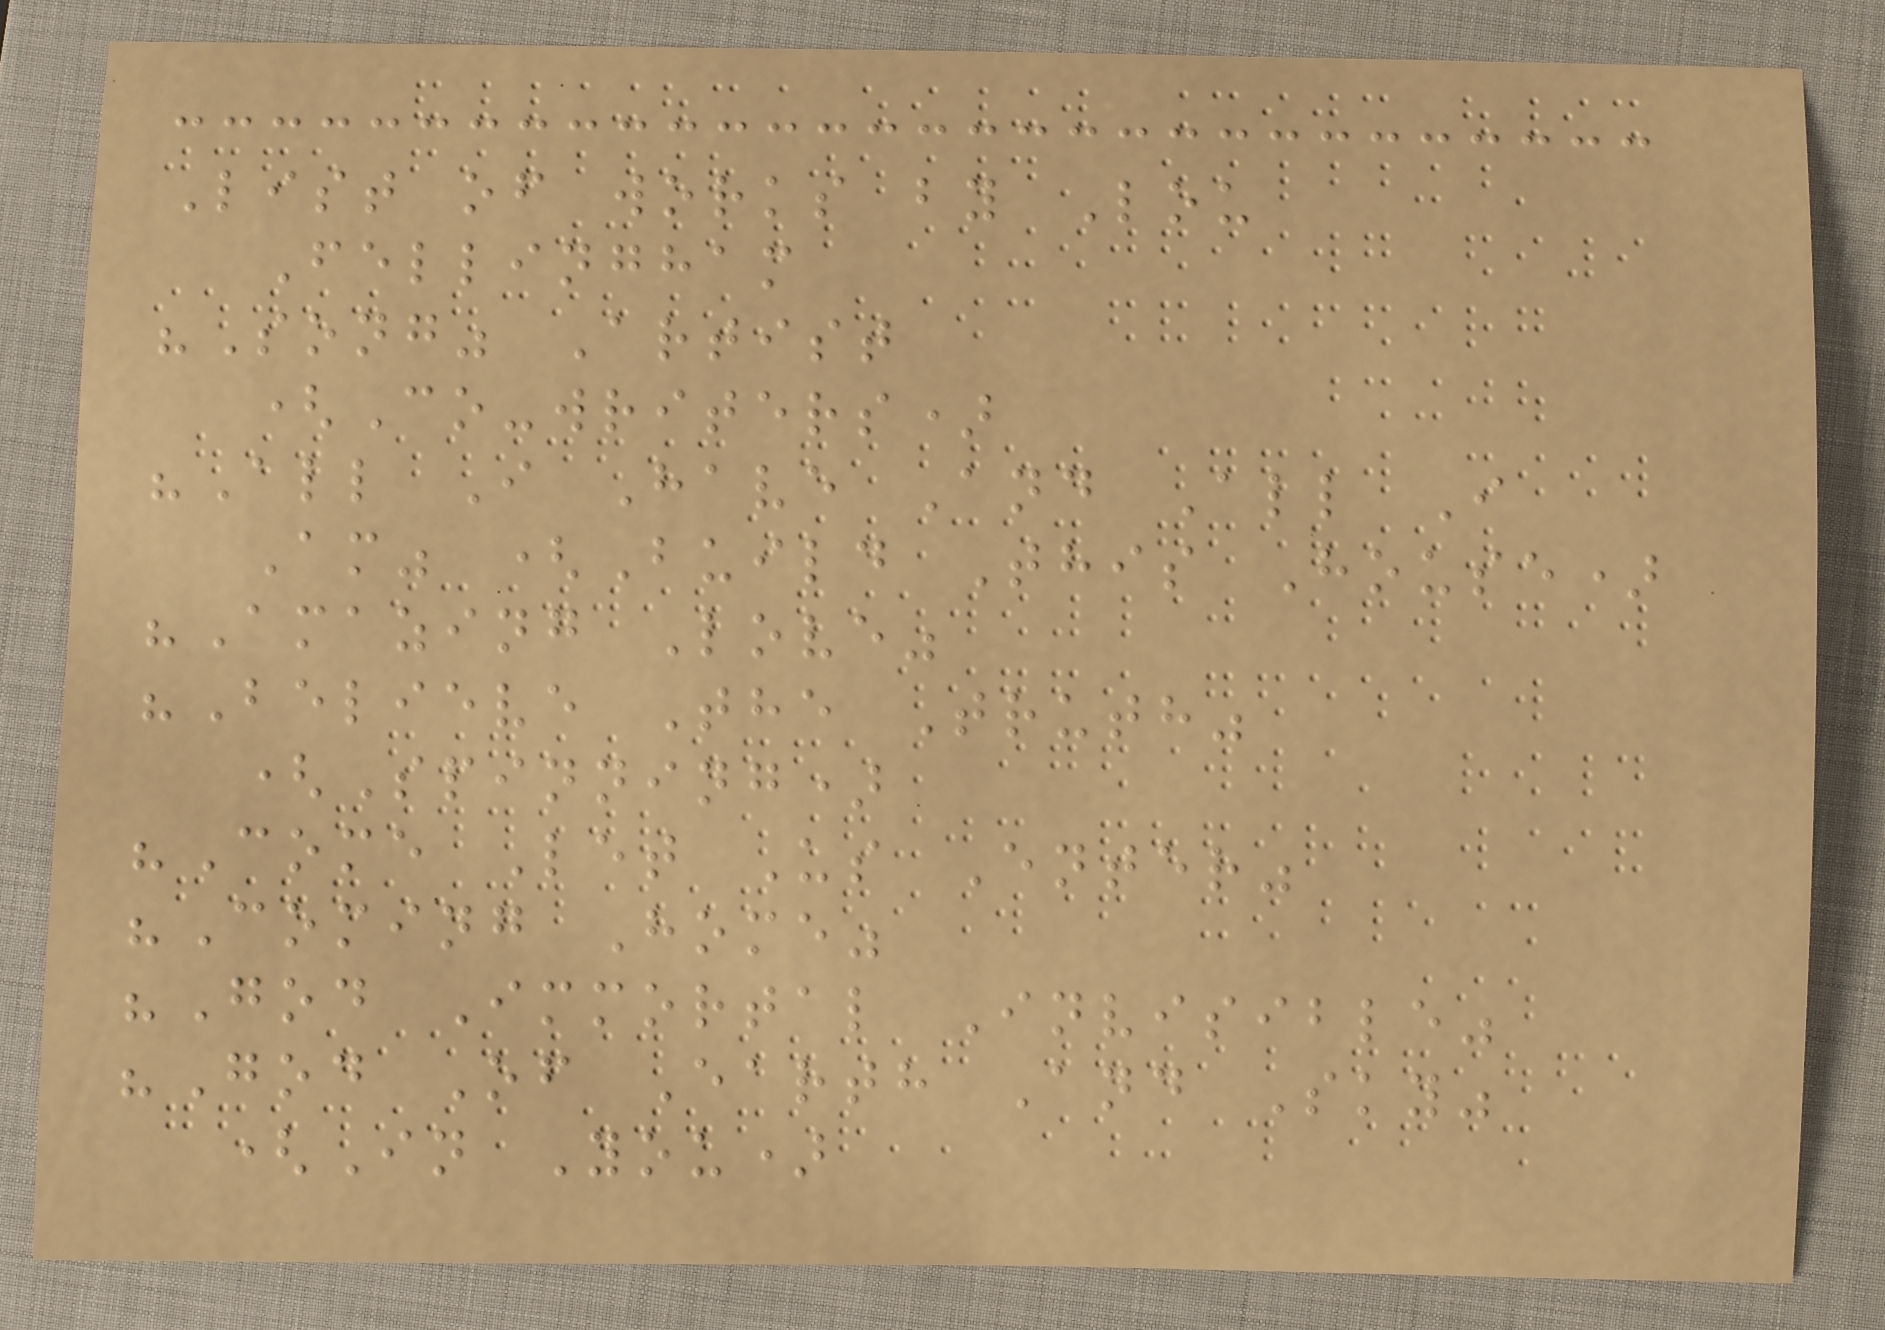List of works by Lou
Fellingham
"Song" Artist
(Co-writers)
"All I Have And All I
Am" (Build This House)
"Amazing Love"
"Believe The Truth"
(Spinning)
"Come Let Us Enter"
"Coming Home"
"God Immortal Invisible"
"God Of Earth And Sky"
(In You)
